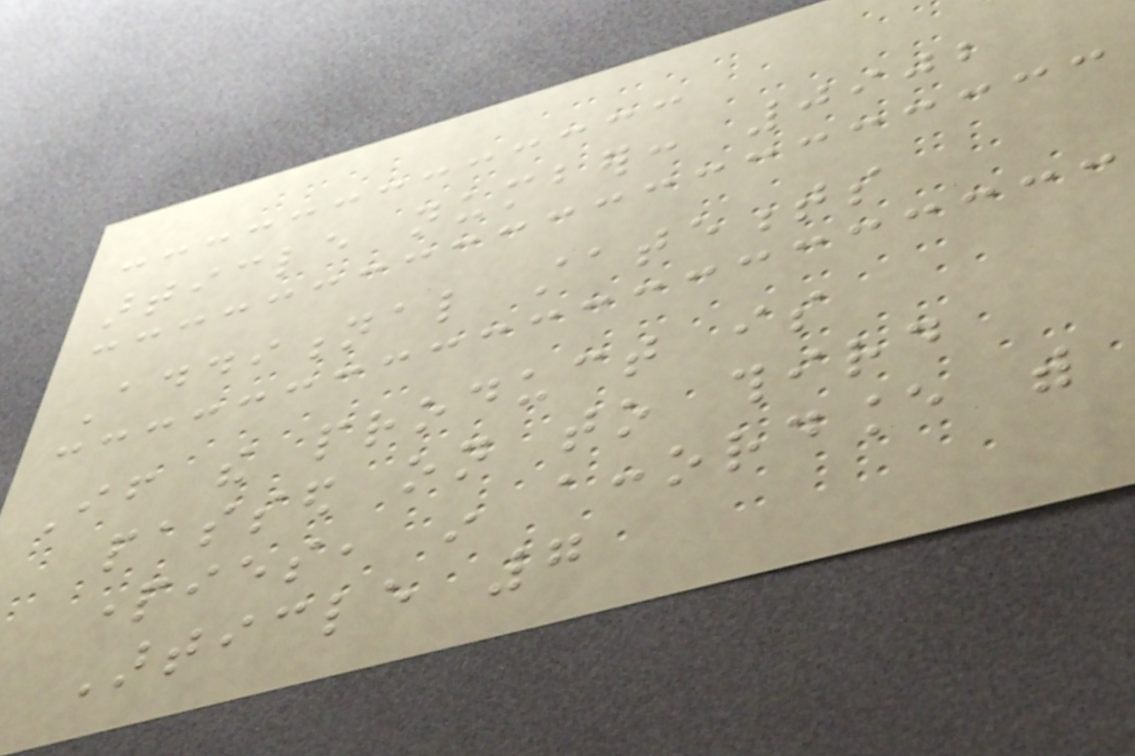article number: 0902
Additional statements
If the product is
passed on to third
parties, in accordance with
Article 7
